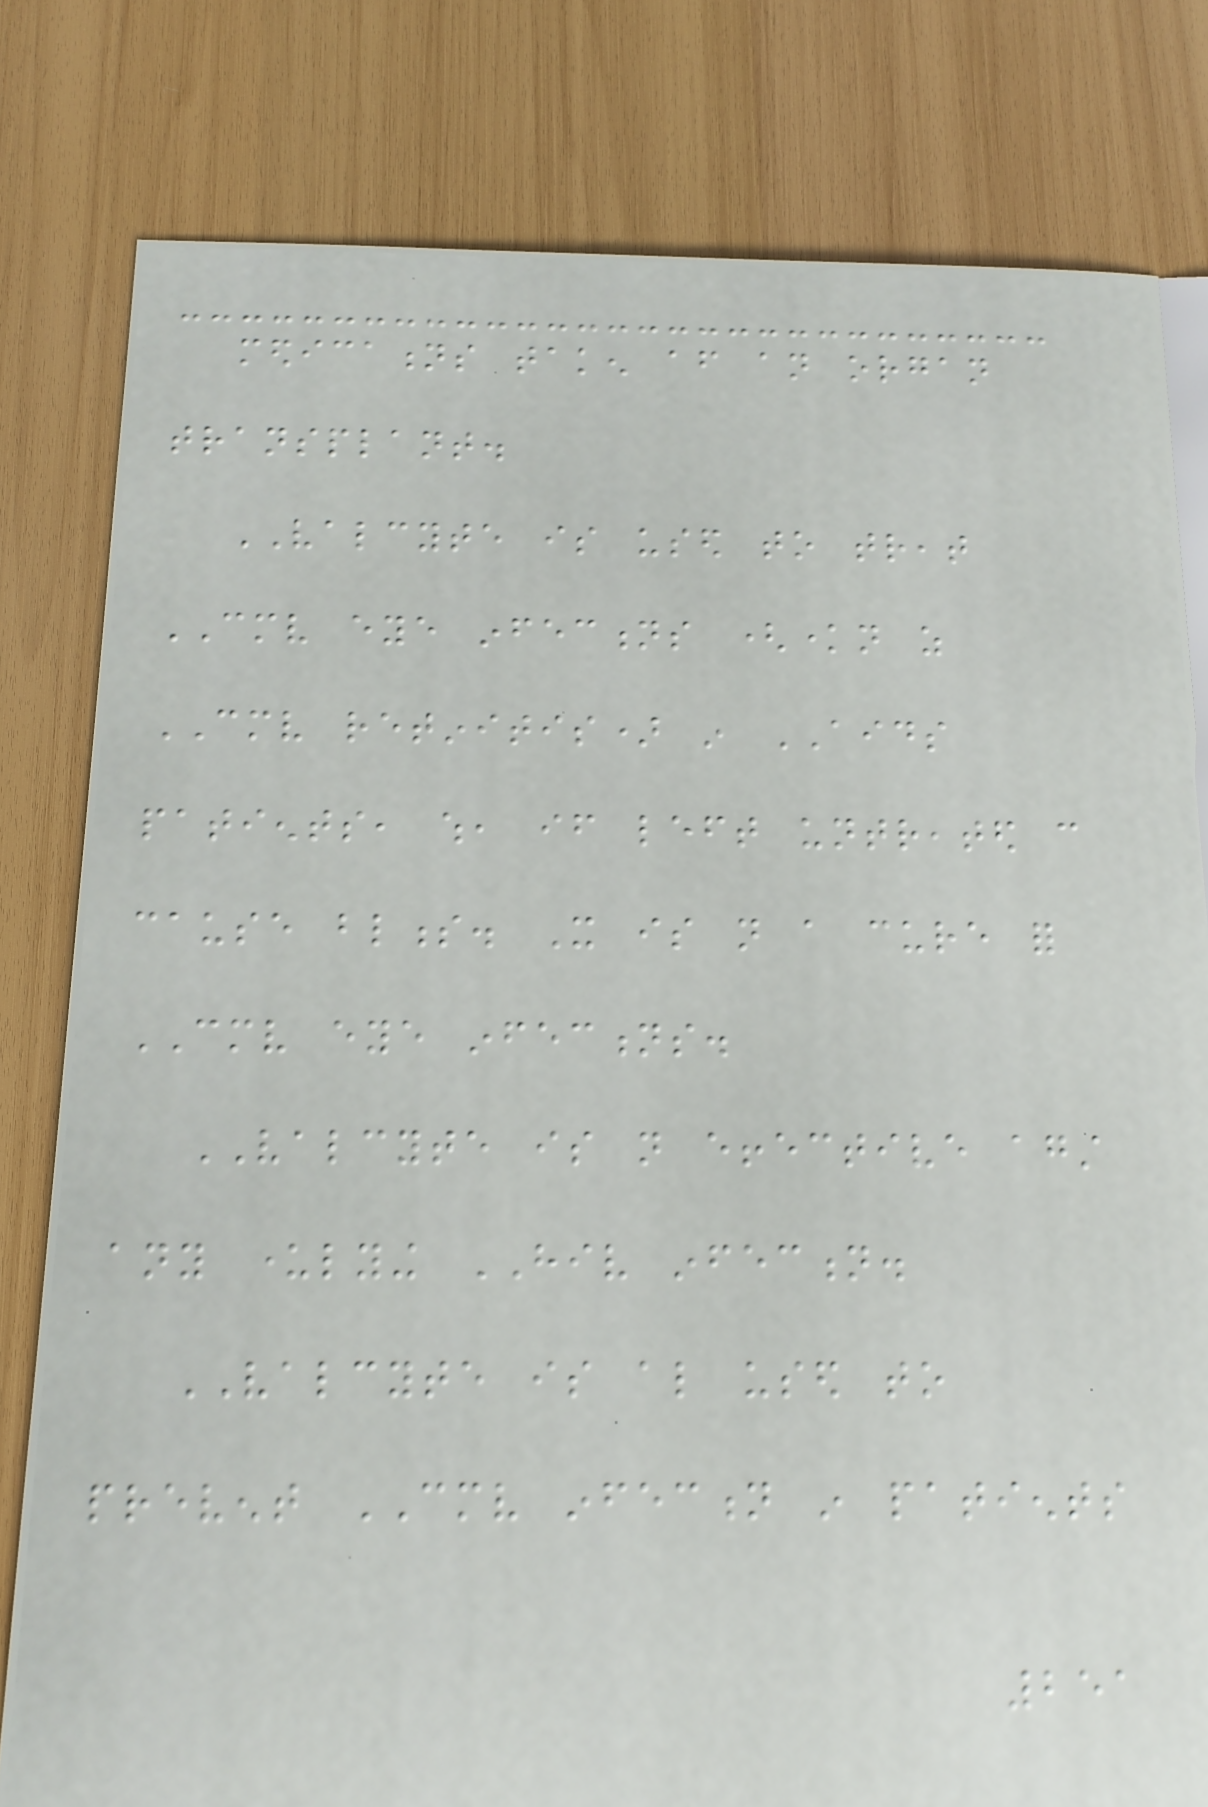medications taken after an organ
transplant.
VALCYTE is used to treat
CMV eye infections (known as
CMV retinitis) in AIDS
patients, which, if left untreated can
cause blindness. It is not a cure for
CMV eye infections.
VALCYTE is not effective against
any underlying HIV infection.
VALCYTE is also used to
prevent CMV infection in patients
251
